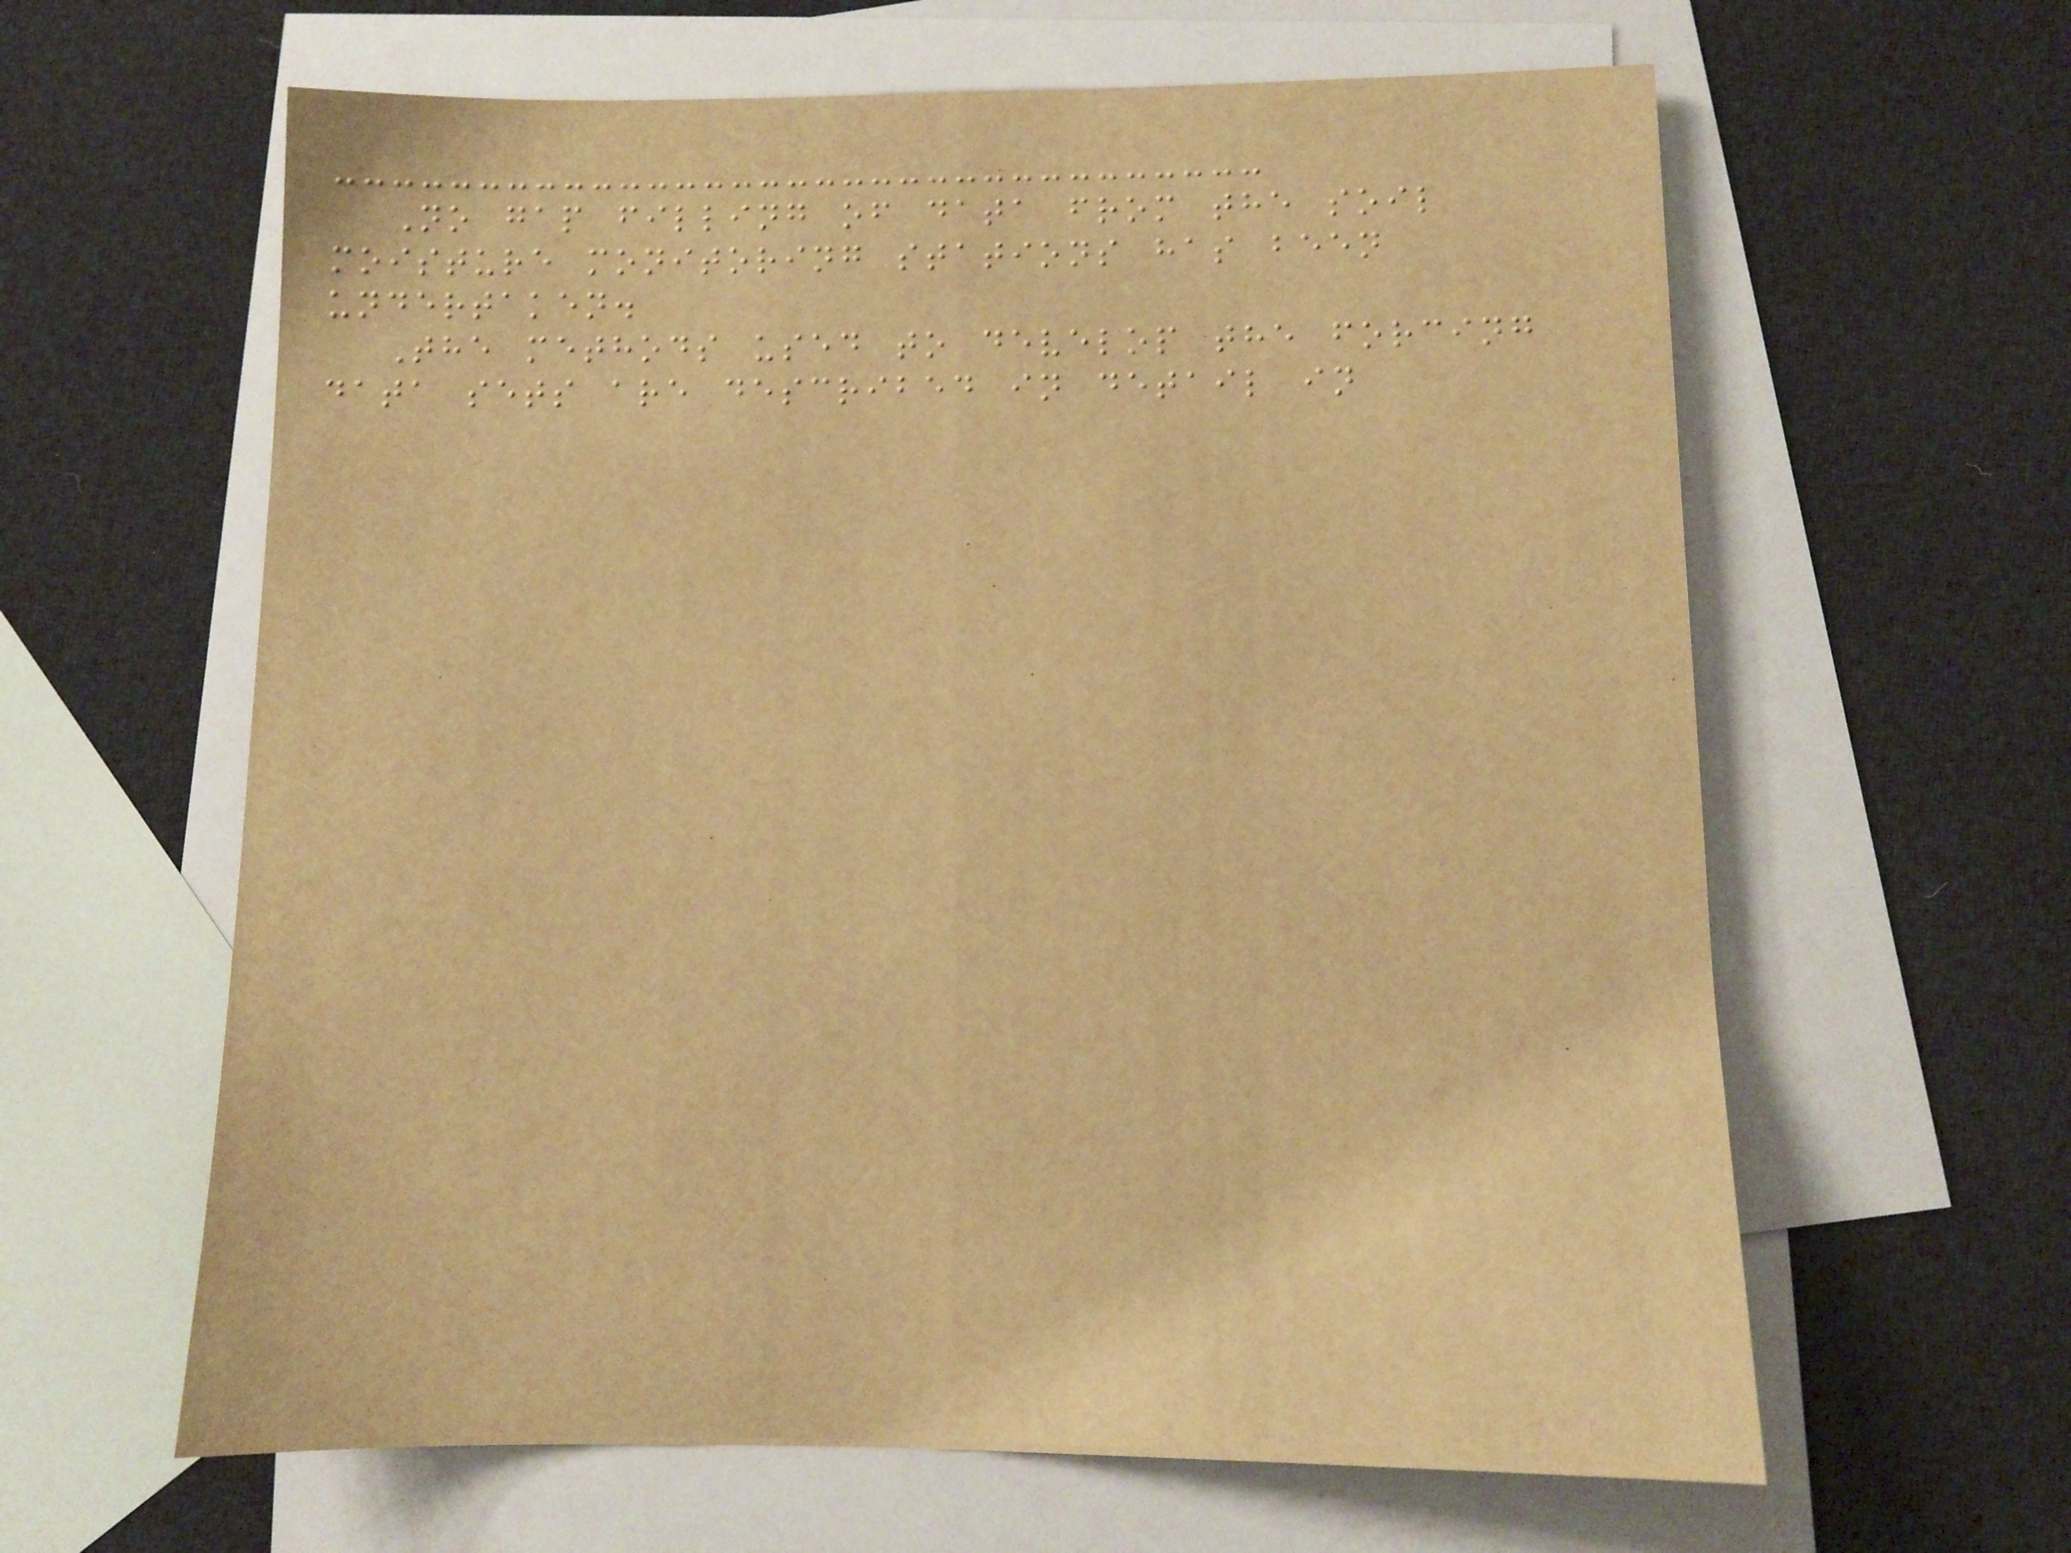No gap filling of data from the soil
moisture monitoring stations has been
undertaken.
The methods used to develop the forcing
data sets are described in detail in
